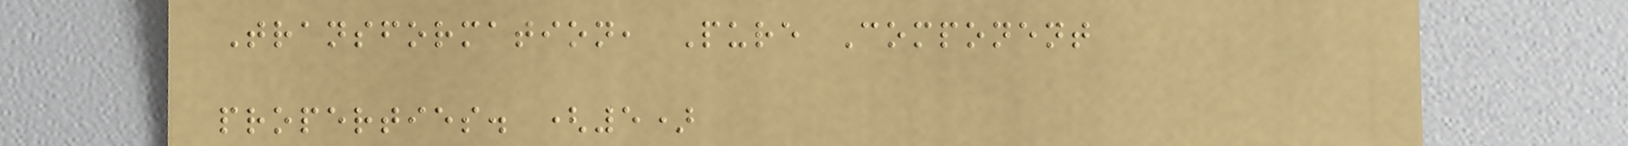Transformation, Pure Component
properties. (5)
